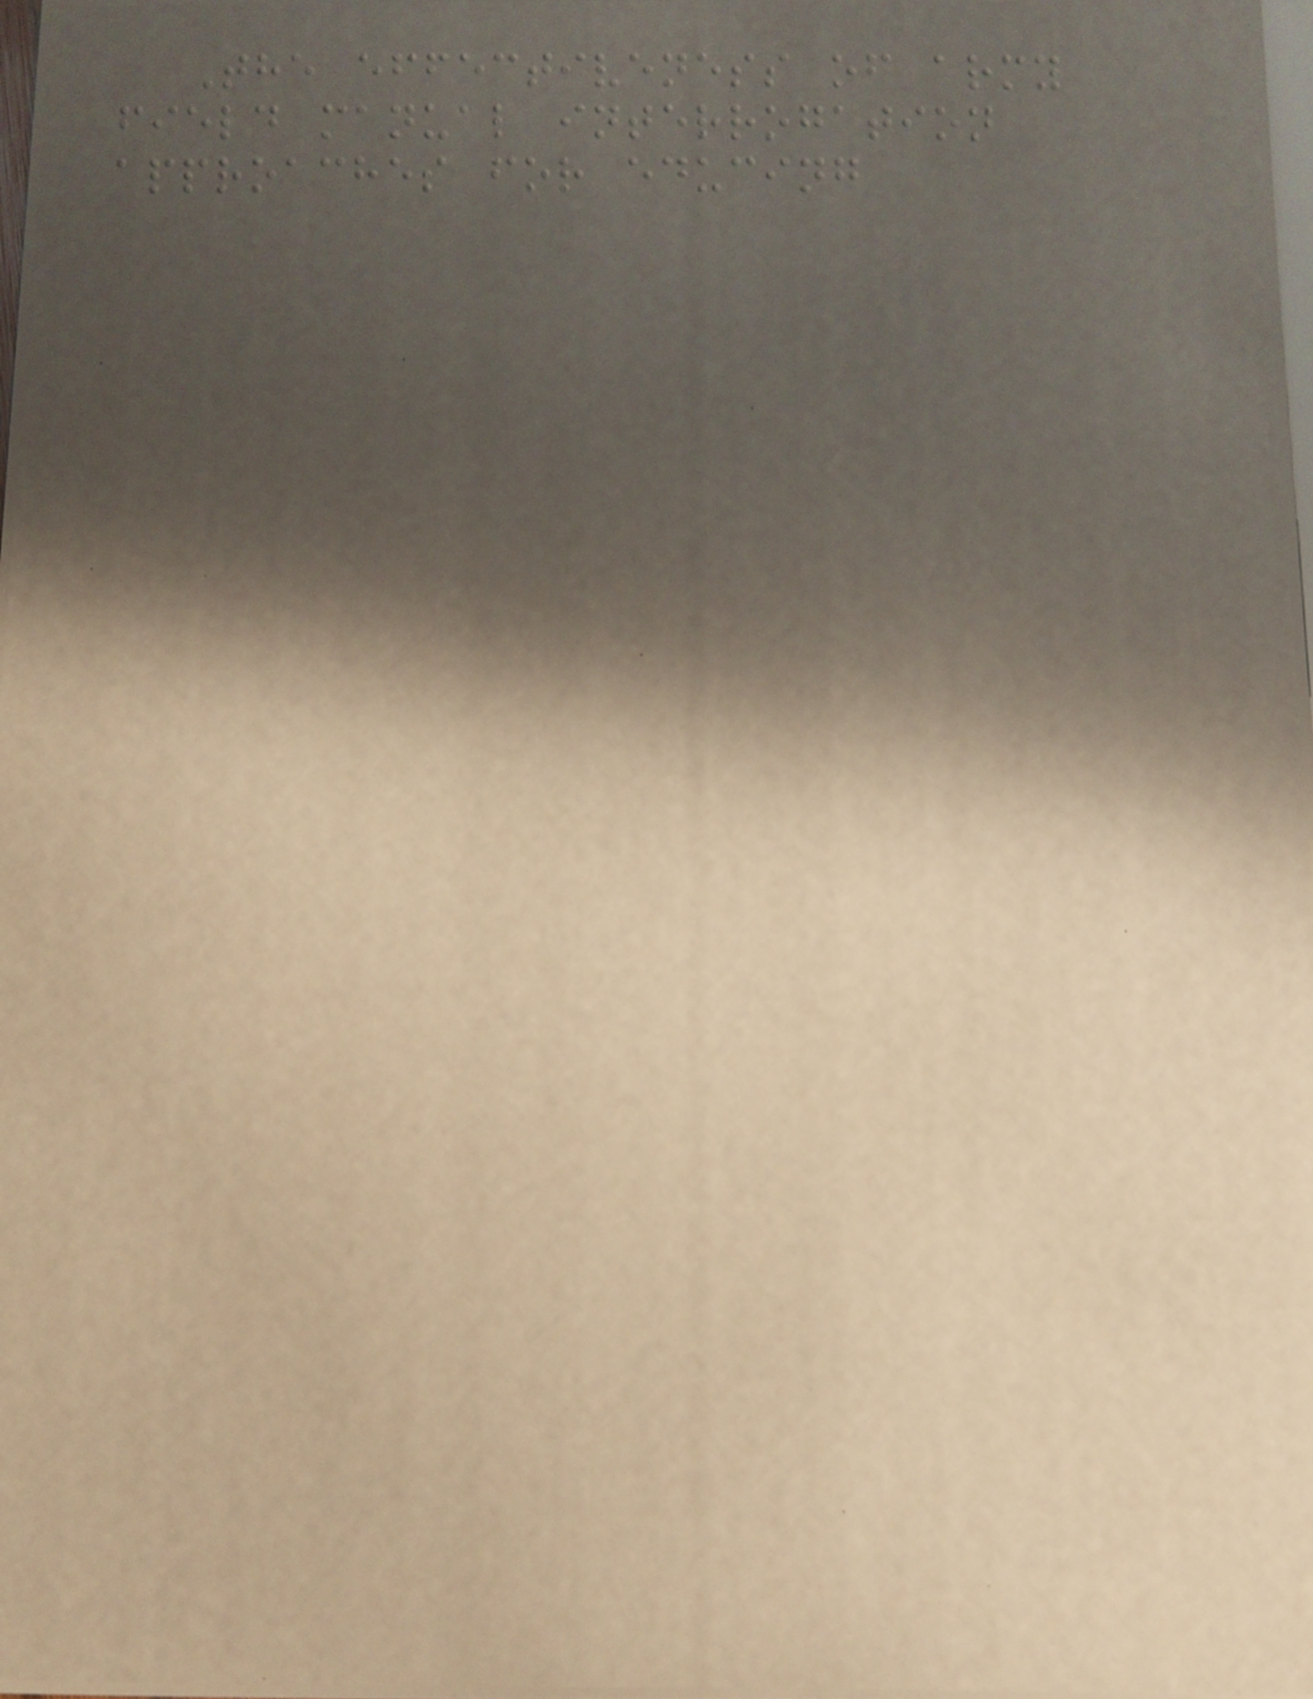The effectiveness of army
field manual interrogation
approaches for educing
